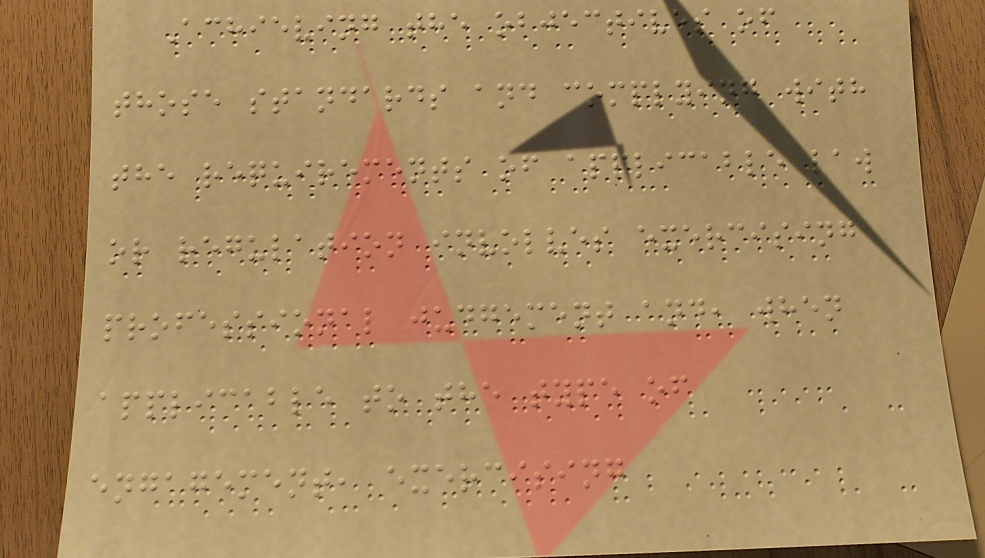Achieving the objectives of
those standards and complying with
the requirements of applicable law
or regulation involves exercising
professional judgement and, when
applicable to the type of
engagement, exercising
